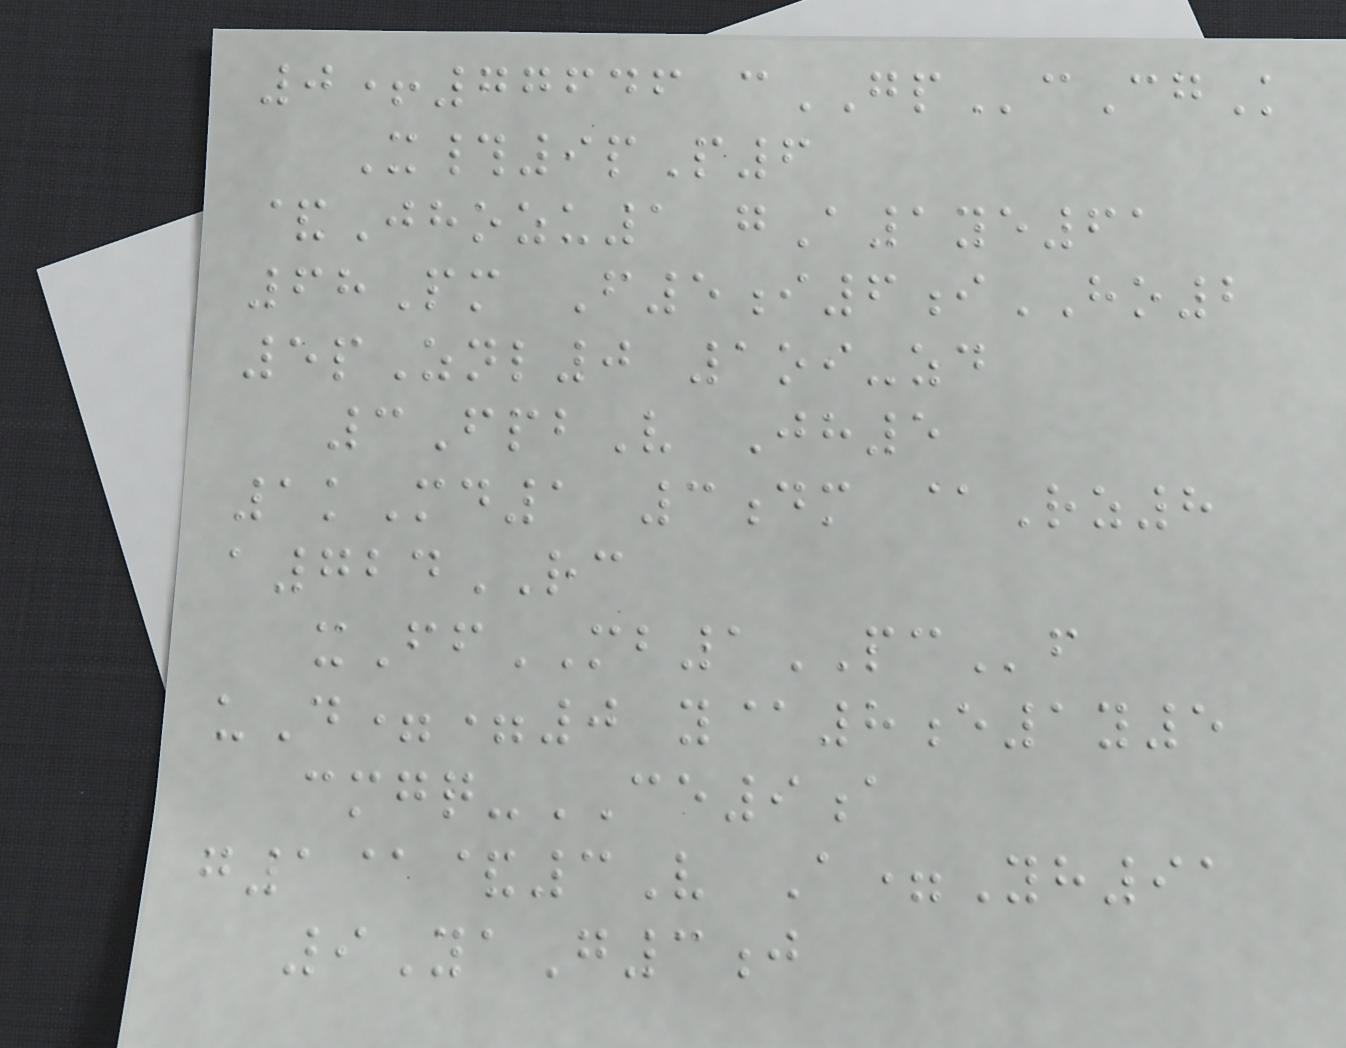0+77646 cGPcCgK
X#9pP6
&Jhozu1 gA1ye61
68Pm F5i6iHO2
5pZnl0 1oi-zd
3FpbV Jh5
1kMd1 3dm @Rz8
a724RC
xFfMB1PCf
uD==0 y@8e1y5
cmgq-CE9a
g1@&3V A=Yh91
9YaG3j
